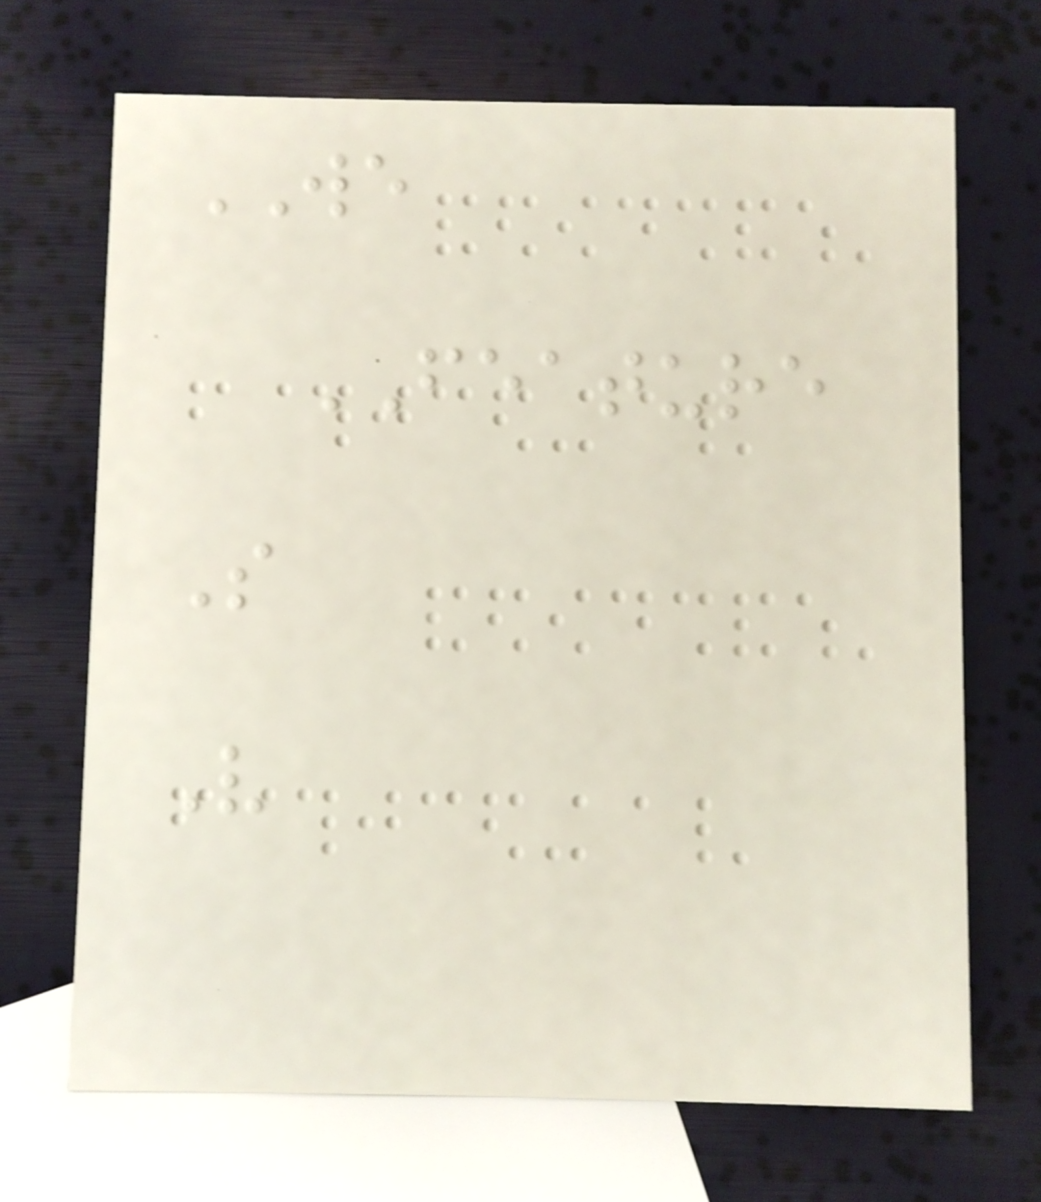WE
FEATURE
S
V
